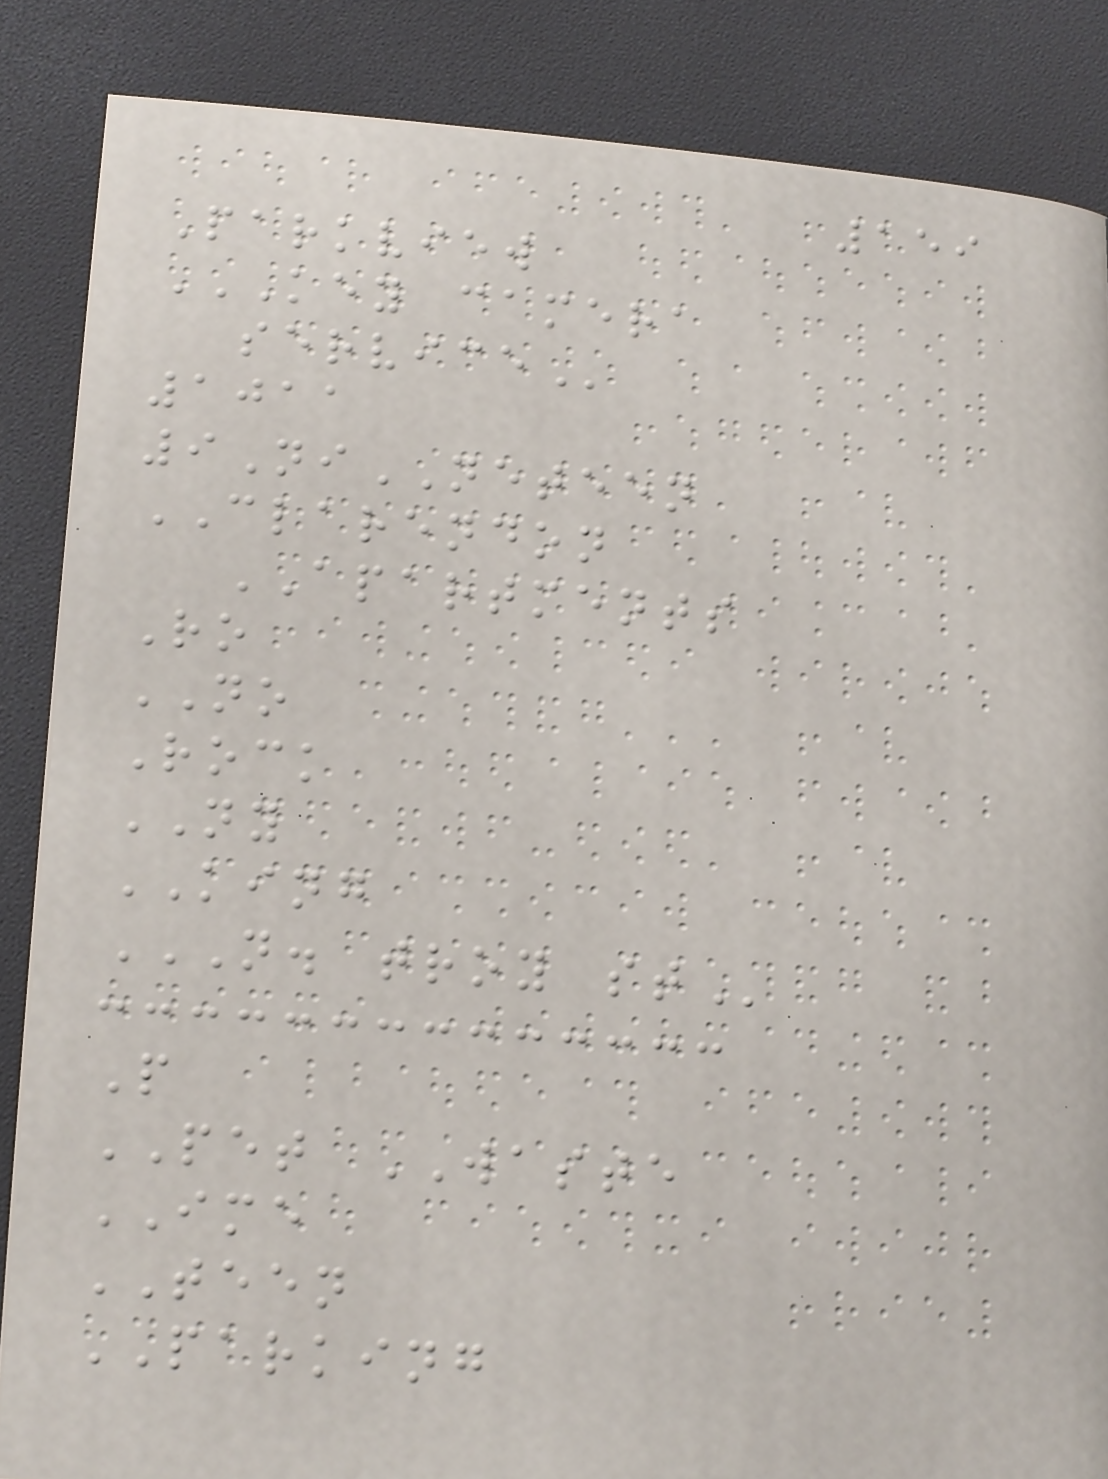159
Parkview
KEY CAMERA
SERVICE
1011
9NiNETEEN
CLARENDON
APARTMENTS
Ro
NO
Rock
NY
KING
N. TROY ST
P
PET WASTE
IME
TEEN
PARKING
